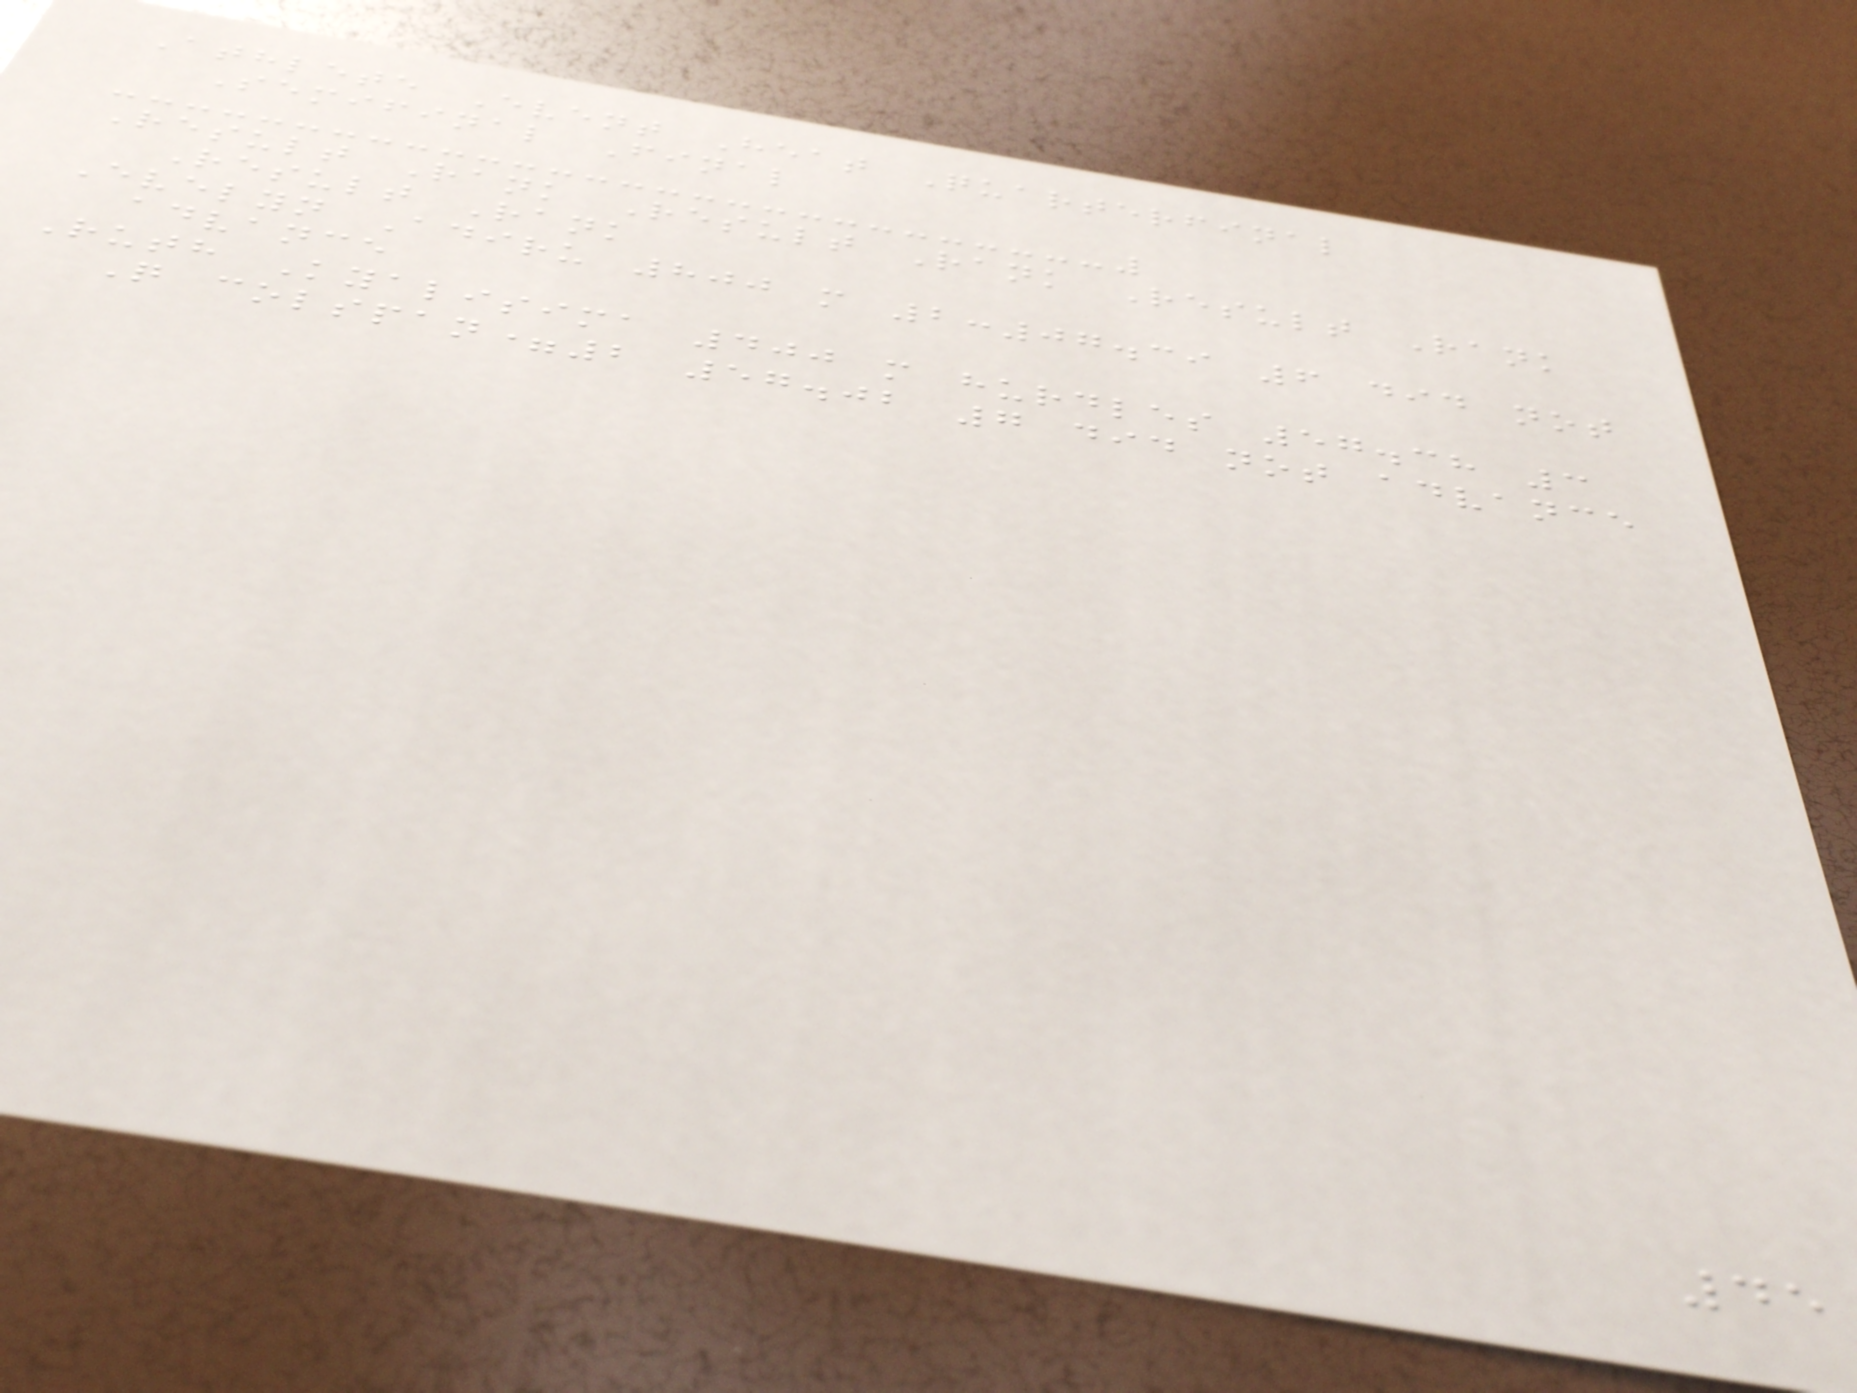Athlete Event Heat Quarterfinal
Semifinal Final
Result Rank Result Rank Result Rank
Result Rank
Evelyn Adiru 800 m 2:07.39 6 did not
advance
Ruth Kyalisima 400 m hurdles 57.38 3
Q colspan=2 57.02 7 did not advance
45
